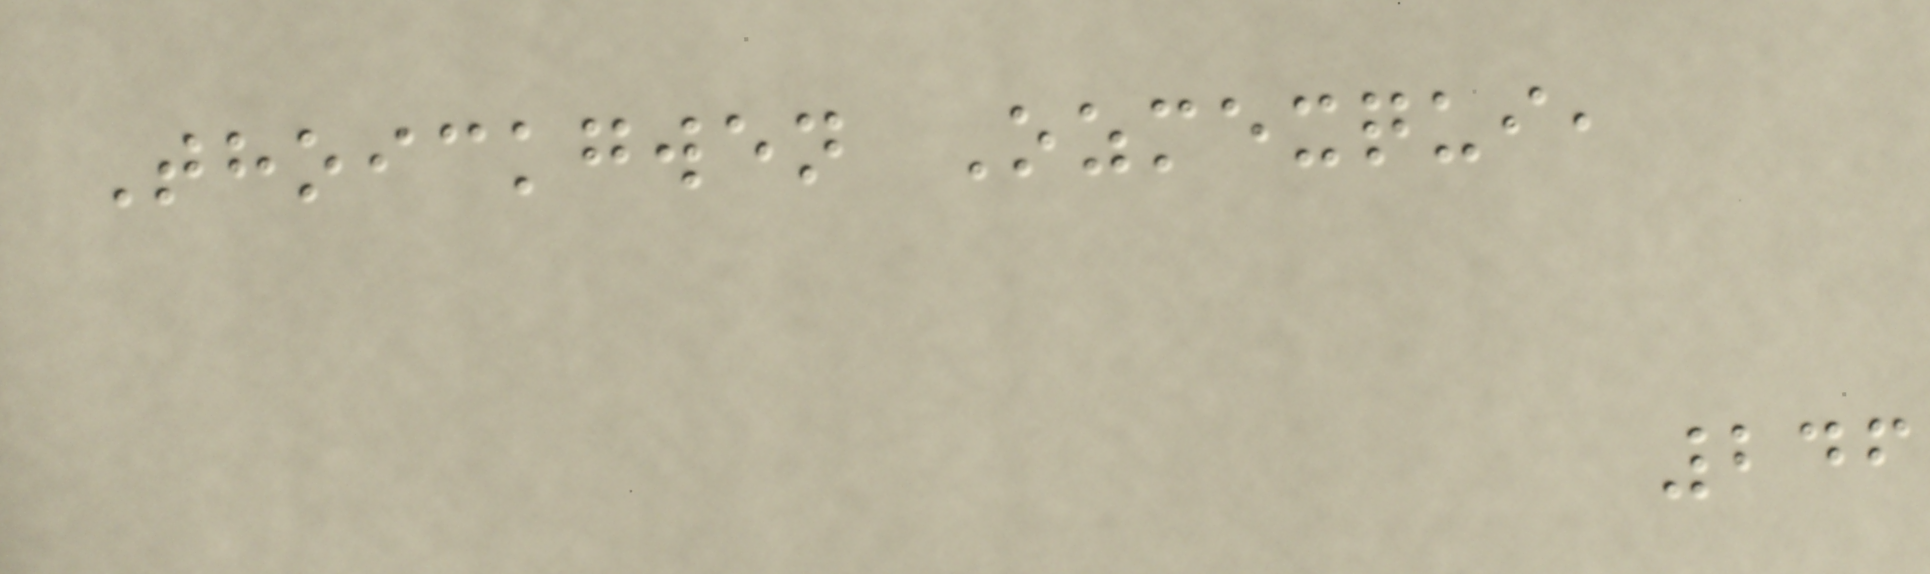Thoickgwen Ozmexqui,
246
